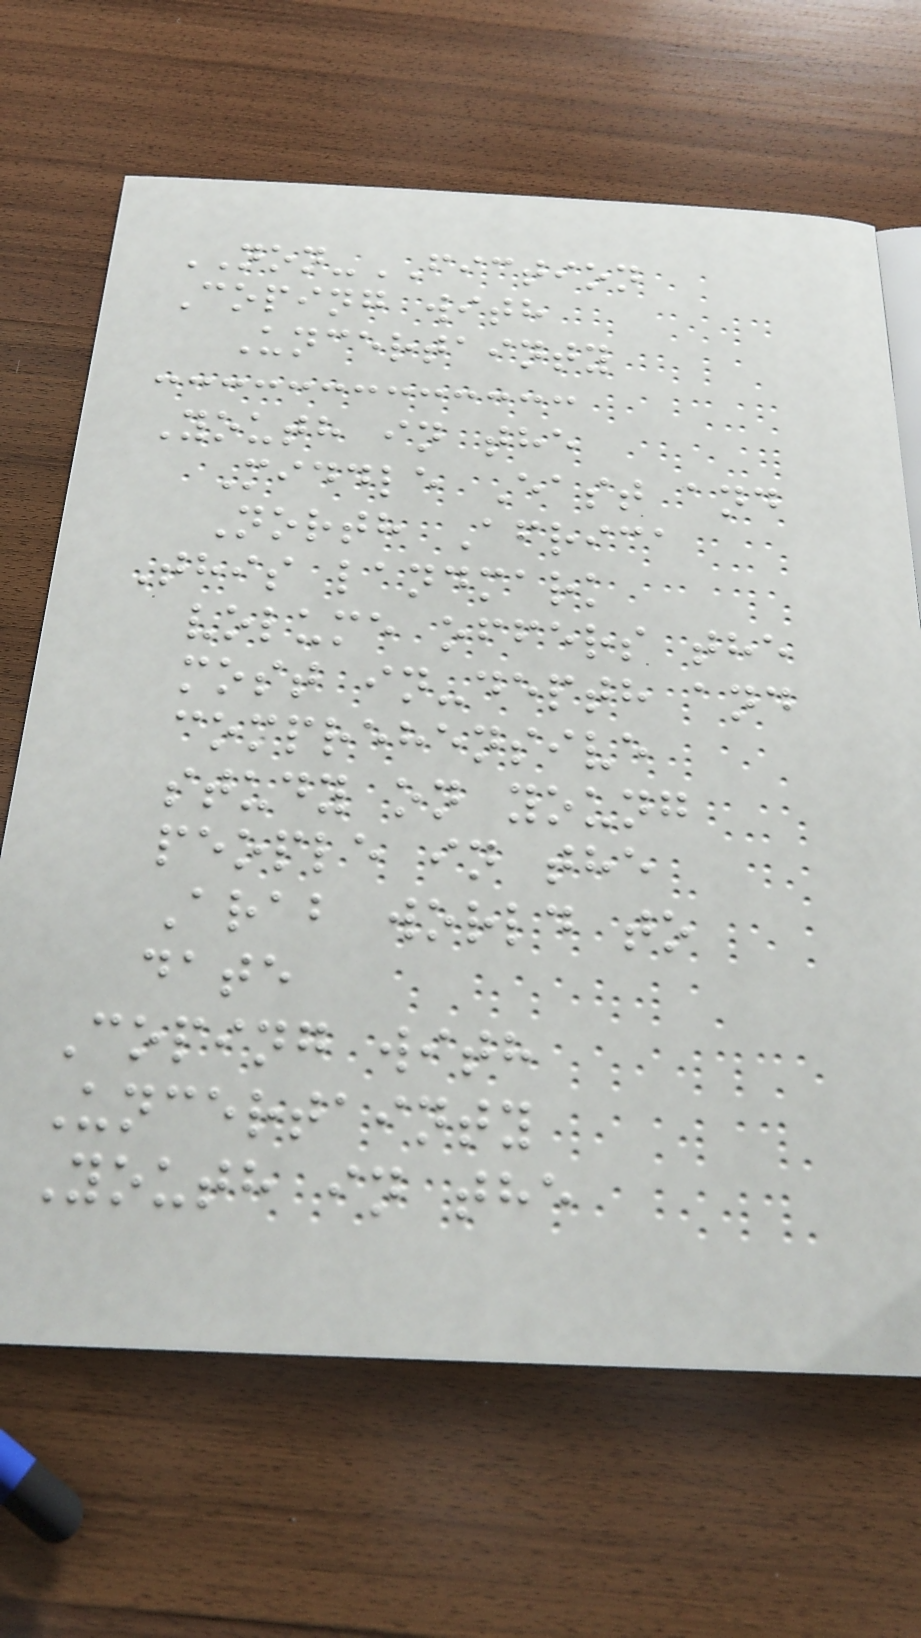NON-FICTION
Coping with
Uncertainty
Youth in the
Middle East and
North Africa
This landmark
volume offers the
most in-depth and
comprehensive
study on young
people in the
Arab world to
date
Coping with
Uncertainty
Youth in the
